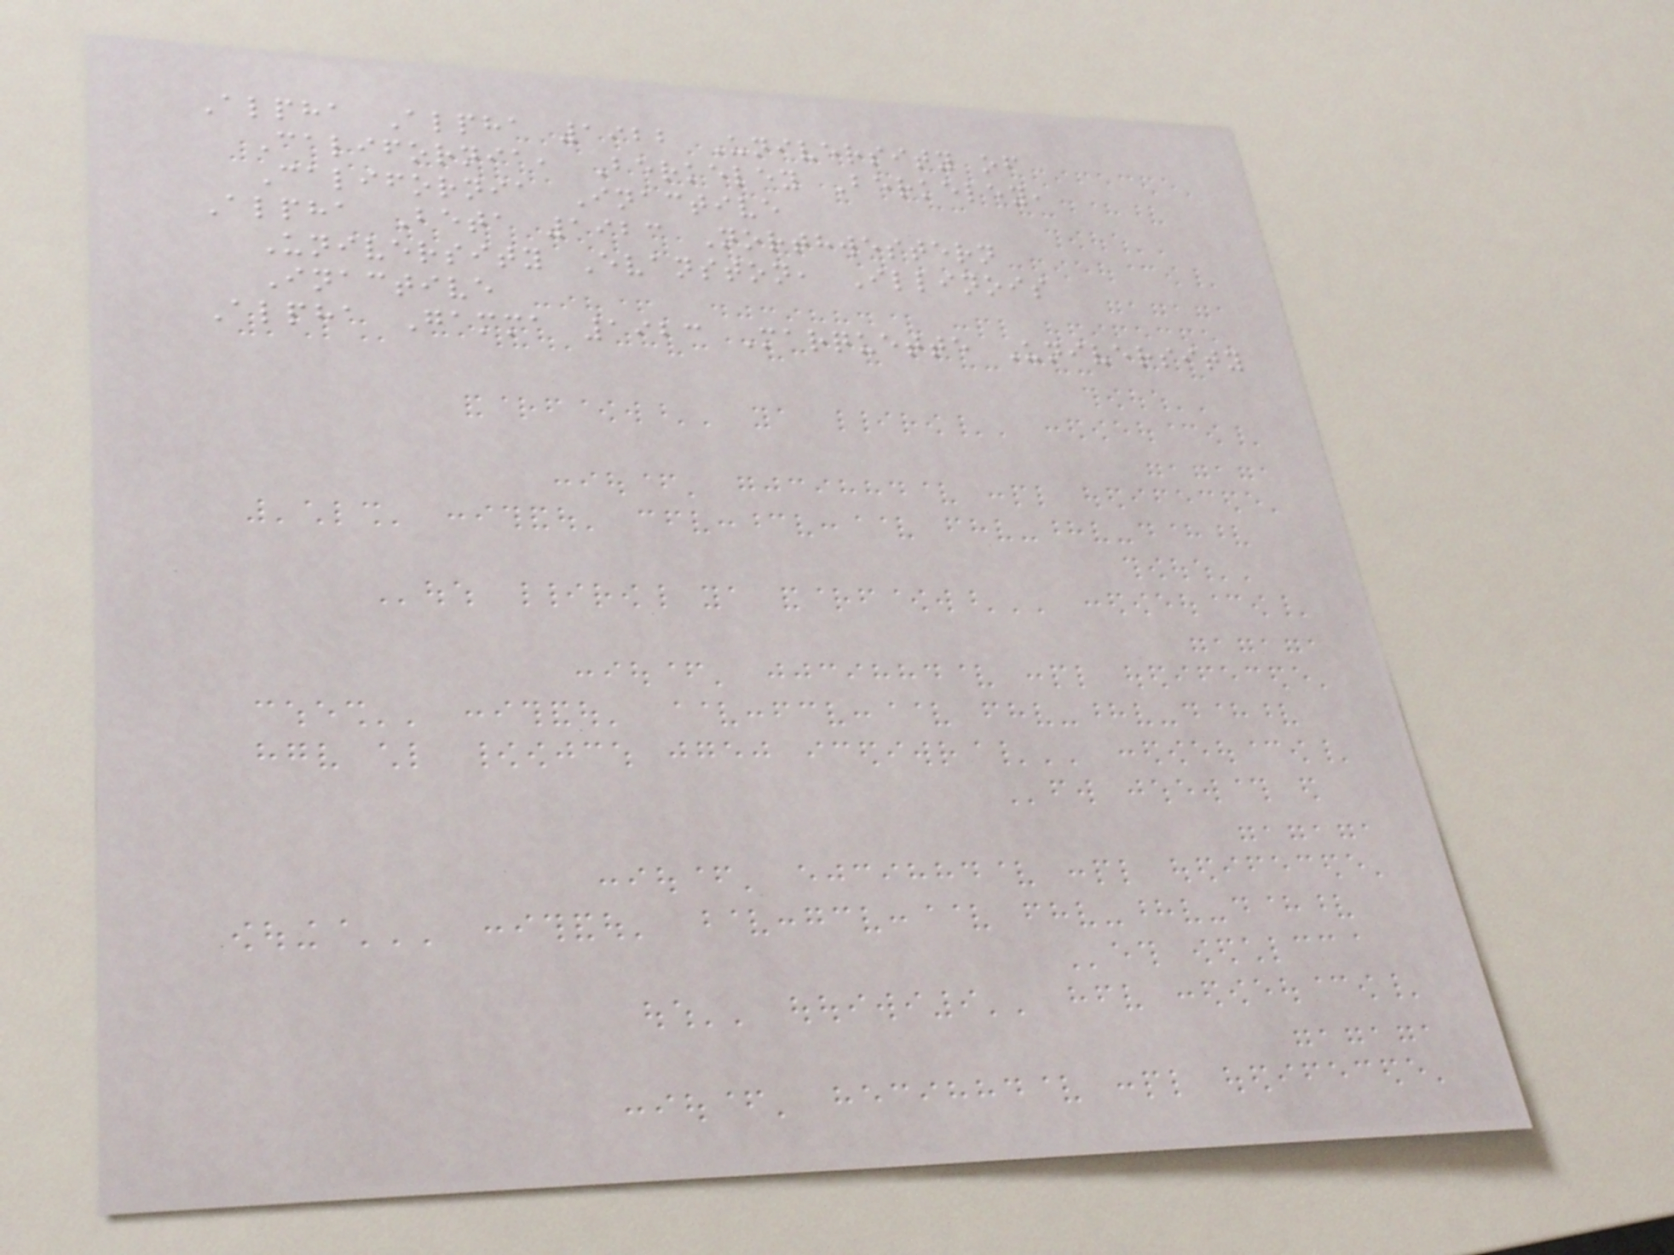Alpha Alpha 1922 University of
California, Berkeley Berkeley,
California Inactive
Alpha Beta 1923 Northwestern
University Evanston, Illinois
Inactive
Alpha Gamma 1923 Marquette University
